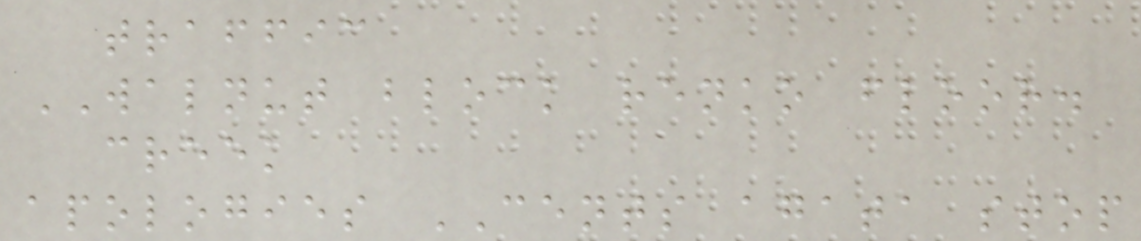traffic
WALNUT block renko floor.
creek
apologies CENTS agata stop
